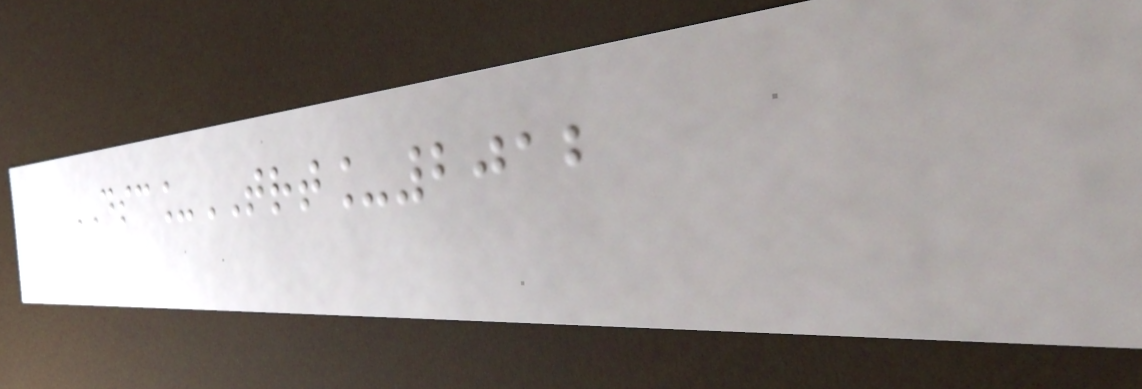DSC_TRT_2012
